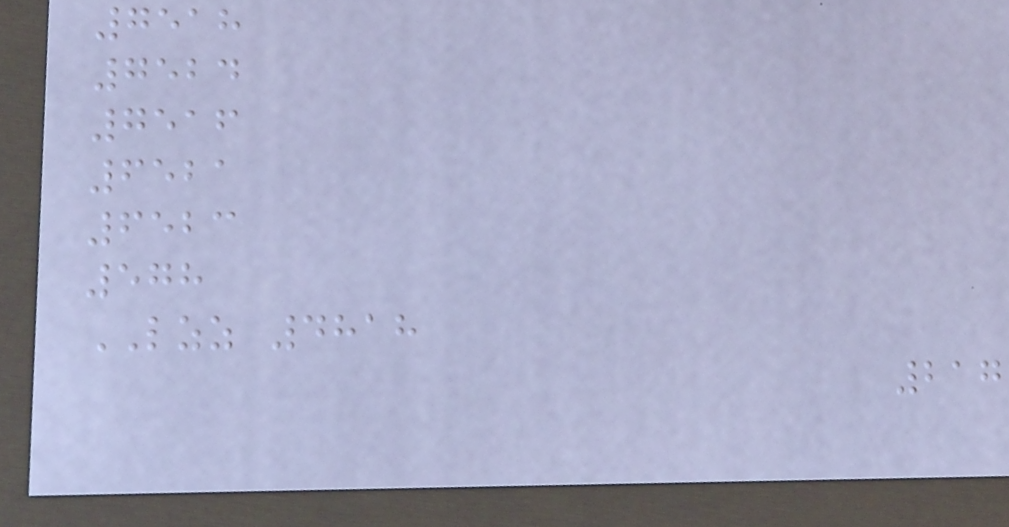7518
7524
7516
6521
6523
578
LZZ 4818
217
